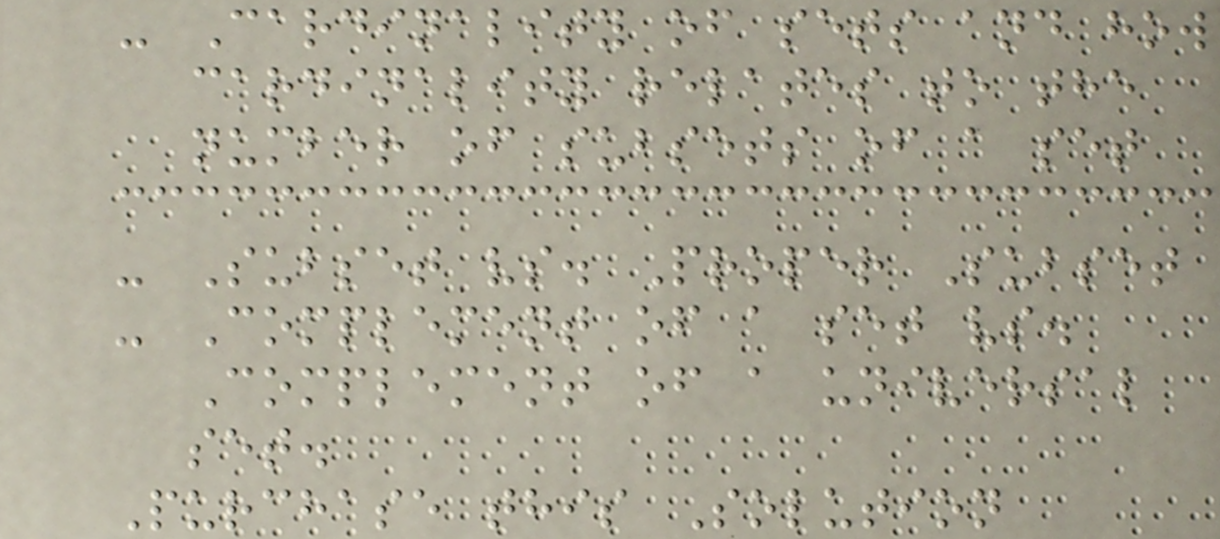- Cardinality of sets and how
cardinality relates to the
number of subsets of a set
- Subset vs. Proper Subset
- Complement of a set vs.
Complement of a universal
set.
Purchase this Solution
